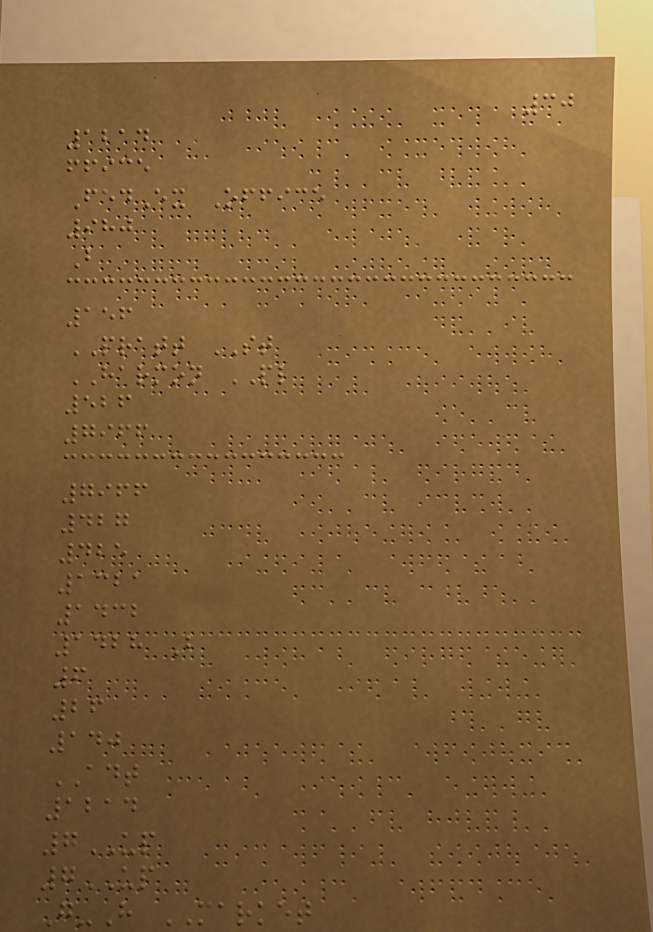30
1214
ffice
FedEx Office
980
B
156
PRATT ST
HARMON PL
526
7966
7966
427
425
1321
1432
1428 B
6
26
140
ADT
1214
7UP
7UP
G-H MARKET
